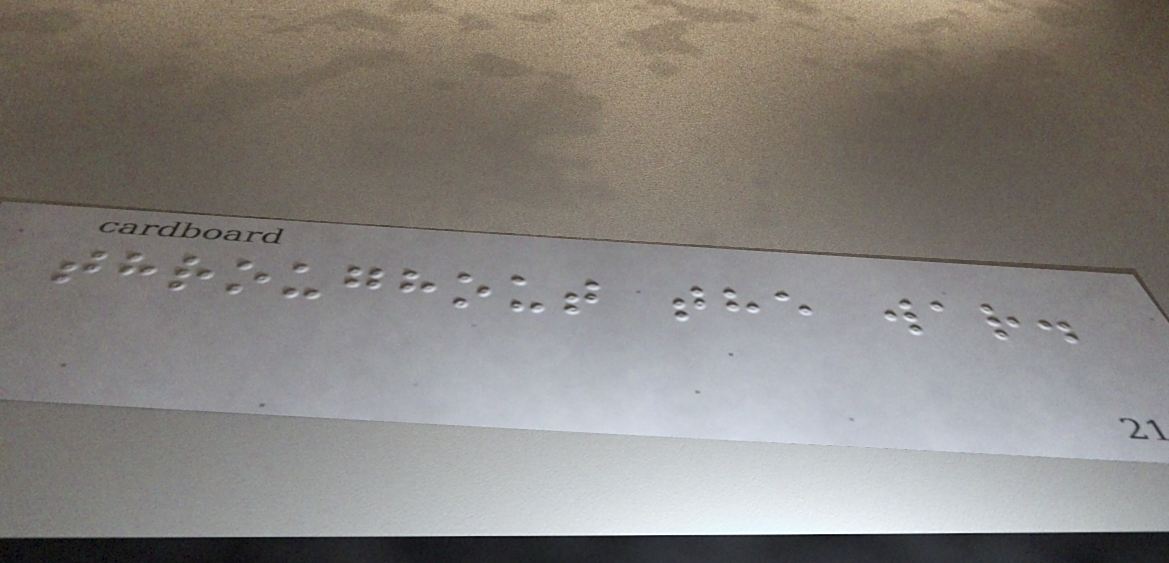throughout the war.
